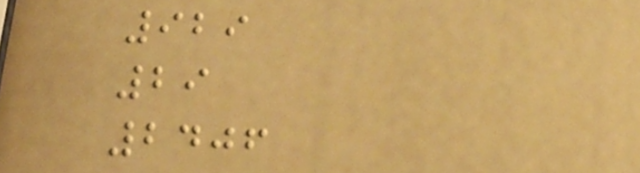929
29
2406
